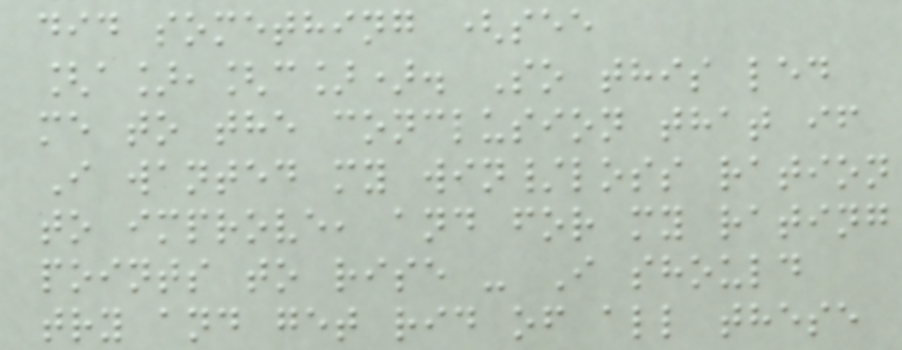did something (see
[a],[c]). So this led
me to the conclusion that if
I wanted my win/loss ration
to improve, and for my rating
points to rise - I should
try and get rid of all these
